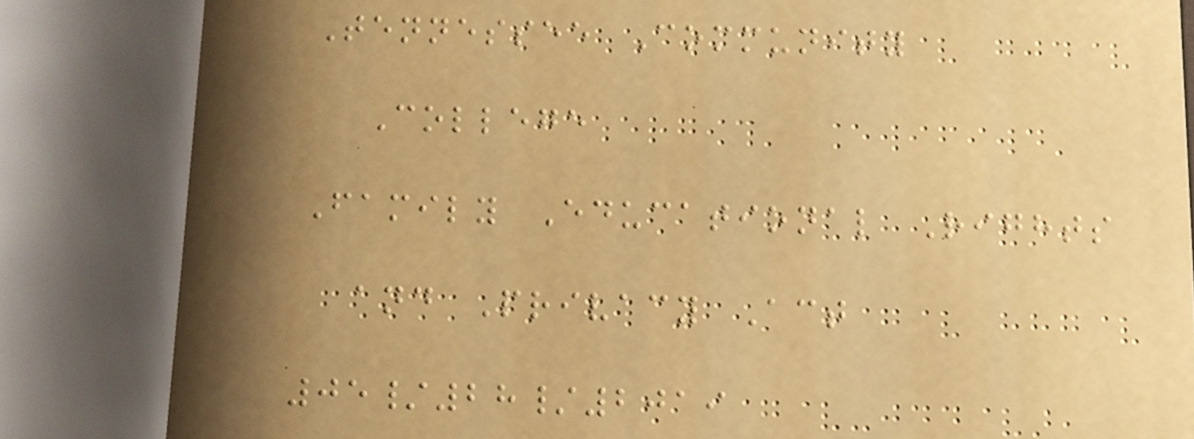Tennessee Community
College
Family Educational Rights
and Privacy Act
05/28/2019
